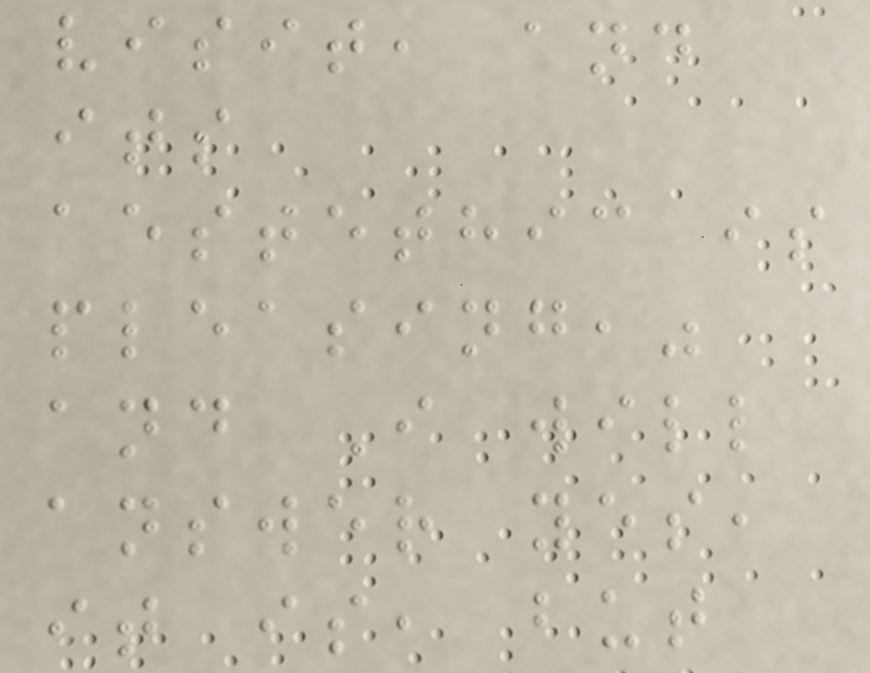visit, and
its
aestethic is
pleasing,"
and I will
answer yes,
it is, but
